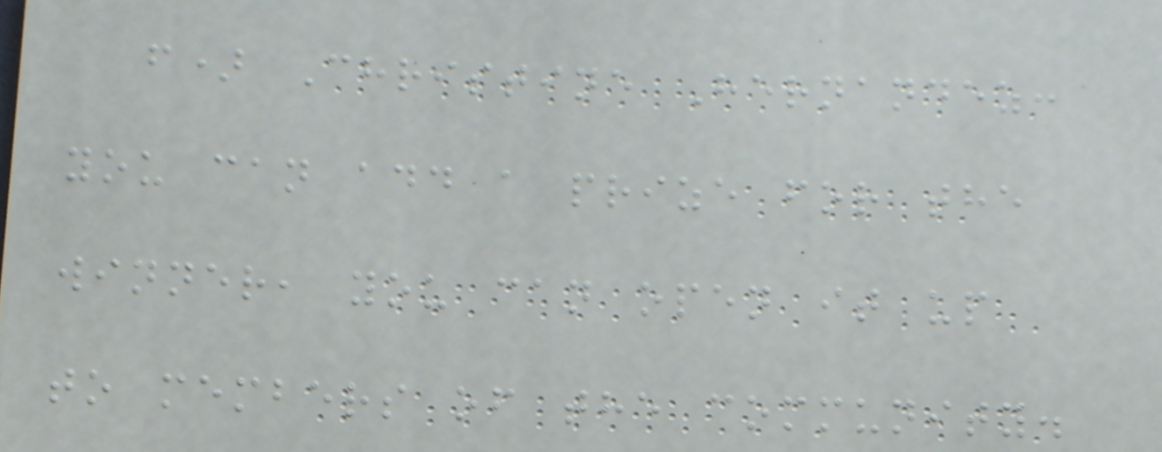f) Christine Hernandez:
you can add a prize for the
winner, you can open it up
to members of the community.
